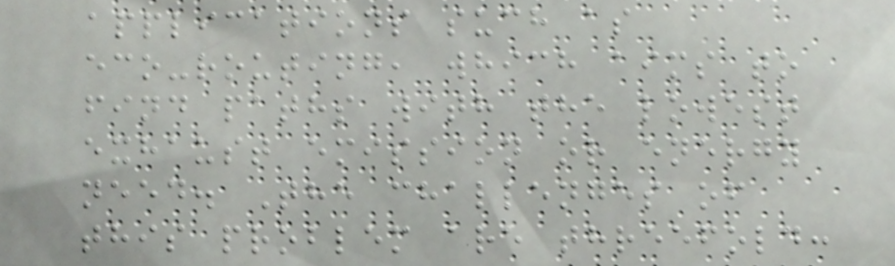applications such as
eco-routing, which aims to
find paths with the lowest
exhaust emission or energy
need. The challenges of
this problem are threefold:
